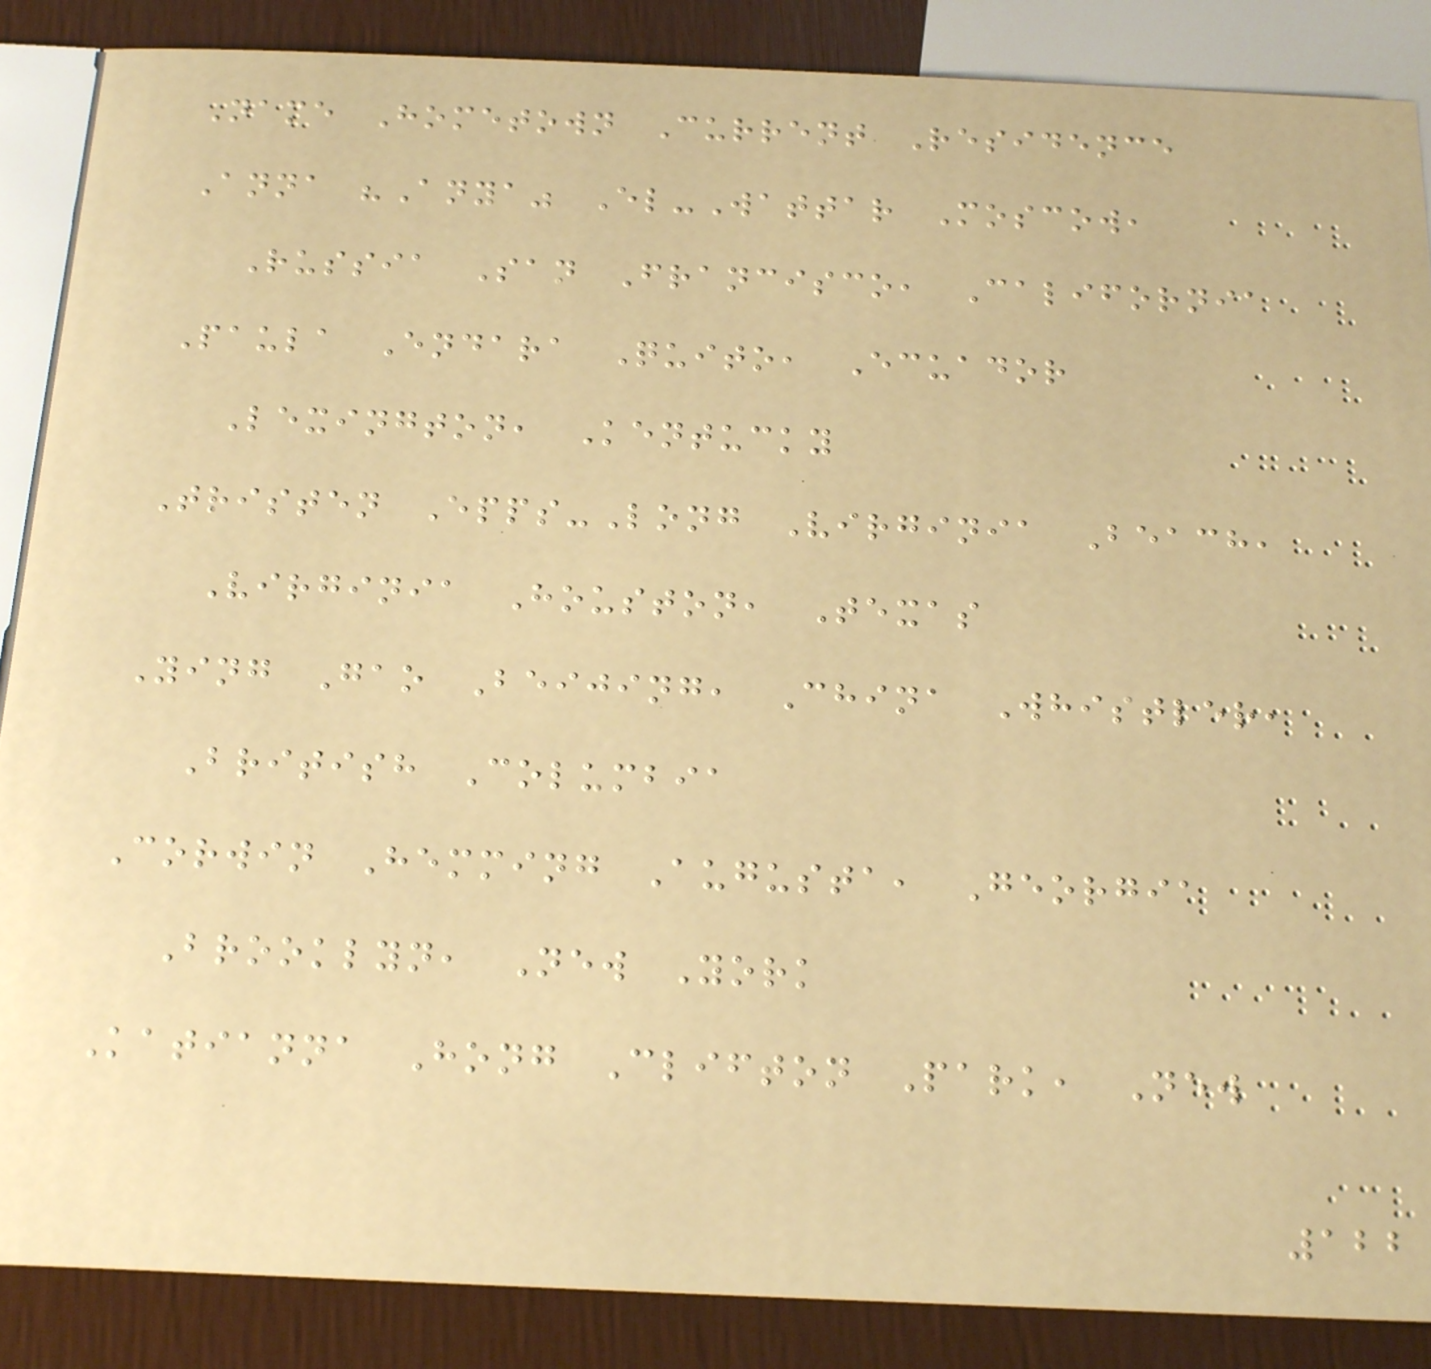Name Hometown Current Residence
Anna "Anya" El-Wattar Moscow,
Russia San Francisco, California
Paula Endara Quito, Ecuador
Lexington, Kentucky
Tristen Epps-Long Virginia Beach,
Virginia Houston, Texas
Ying Gao Beijing, China Whistler,
British Columbia
Corwin Hemming Augusta, Georgia
Brooklyn, New York
Katianna Hong Clifton Park, New
122
